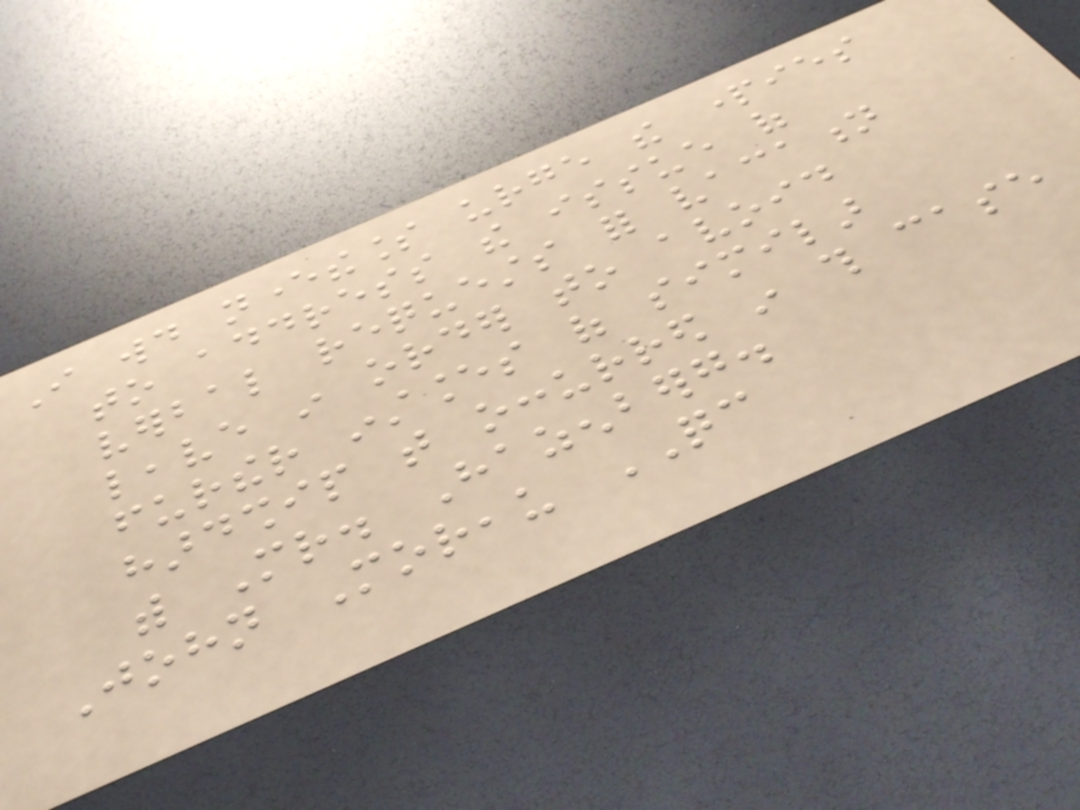I would nevertheless urge the parties
to address the issue of
verbal requests for vacation
leave in order to avoid
further instances of similar
hardship that occurred in this case
with Mr. Hazenberg.
John Moreau QC
